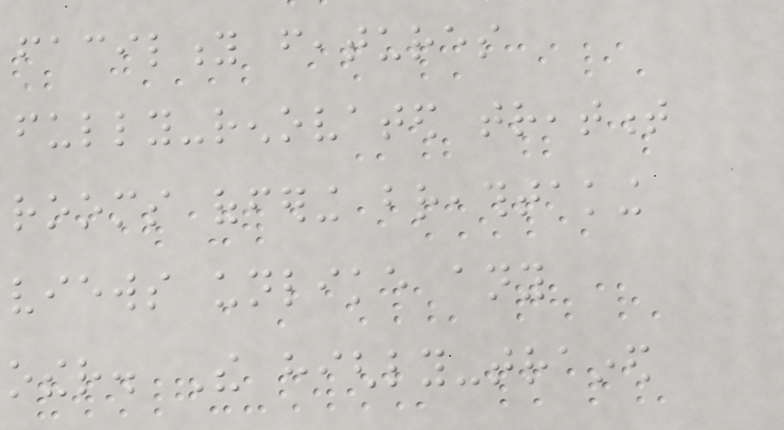facility features
fully-renovated treatment
rooms offering breathtaking
views unlike any
other. The highly-trained
